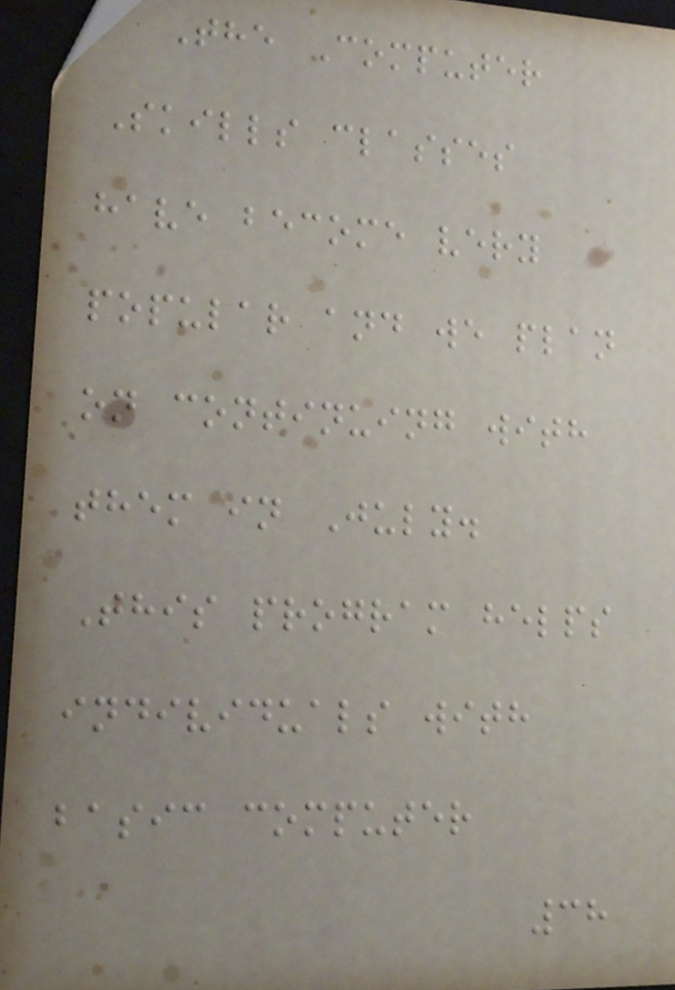The Computer
Skills classes
have become very
popular and we plan
on continuing with
them in July.
This program helps
individuals with
basic computer
38
